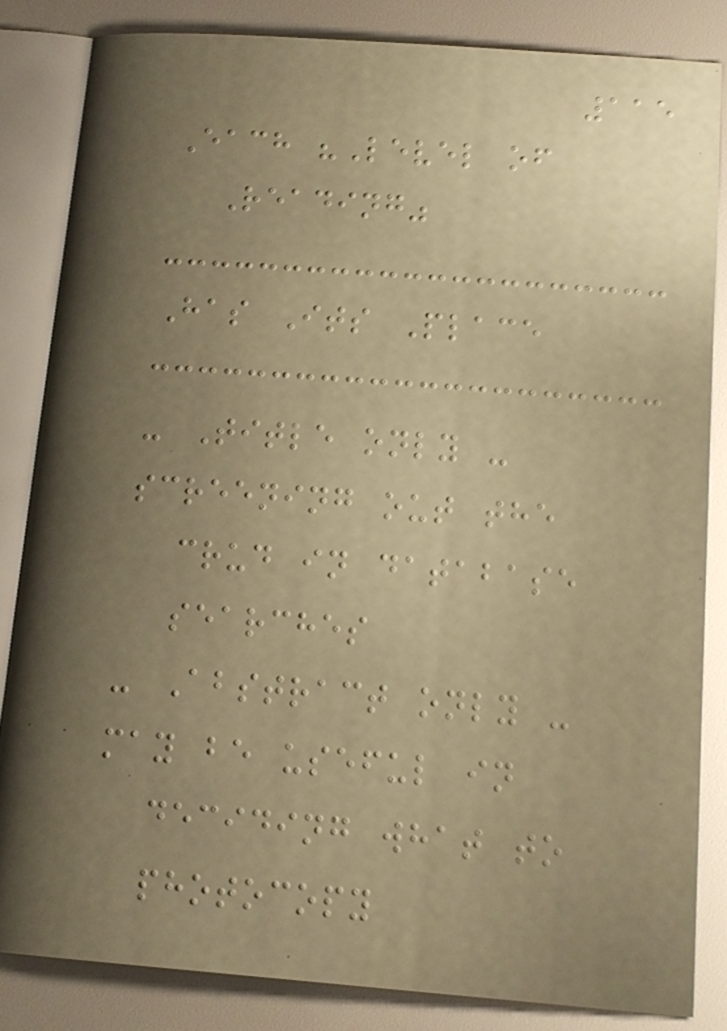115
Each "Level of
Reading"
Has Its Place
- Title only -
screening out the
crud in database
searches
- Abstract only -
may be useful in
deciding what to
photocopy
